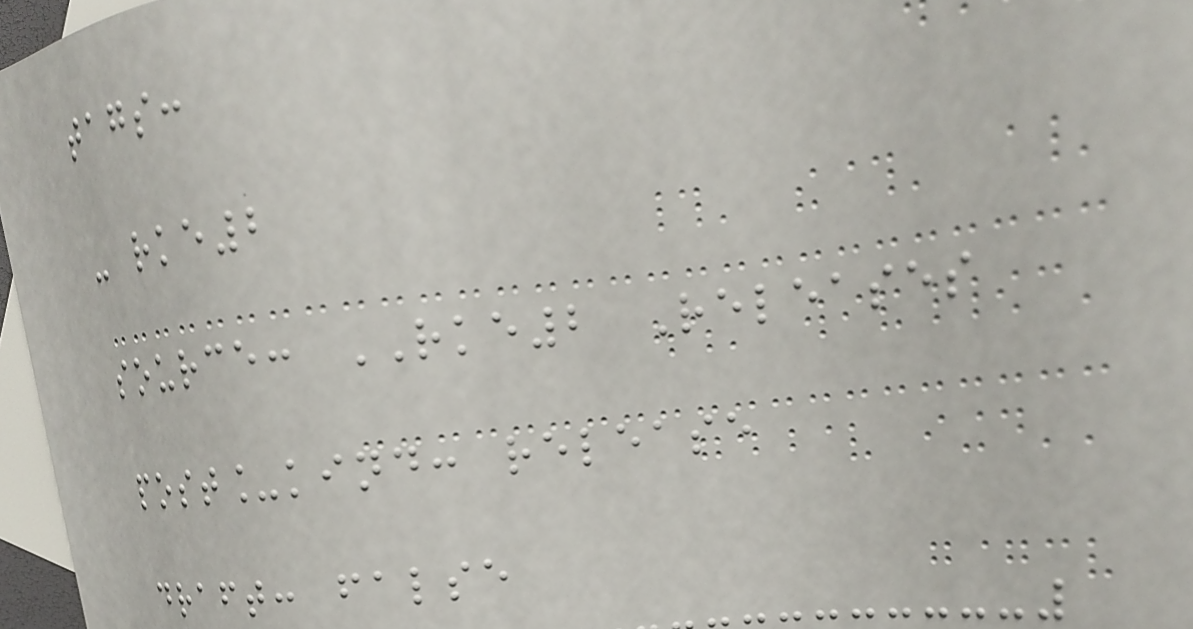tags:
- rke2
source: RKE2 Releases
post_kind: release
draft: false
